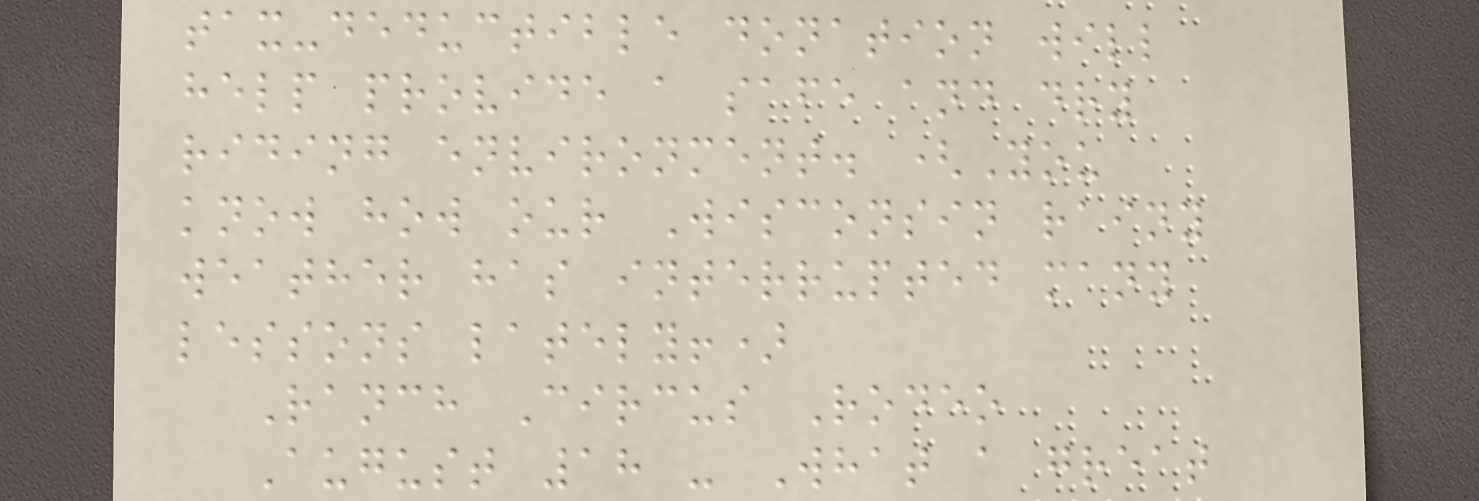tax-deductible donation will
help provide a safe and dry
riding environment. (You
know how our Wisconsin rainy
weather has interrupted many
lessons lately!)
Ranch Circus Rodeo
August 18 - What a great
